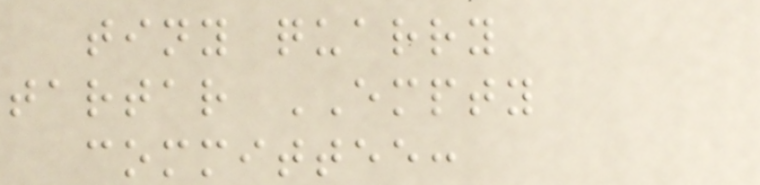tiny quarry
tartar EMPTY
committee:
